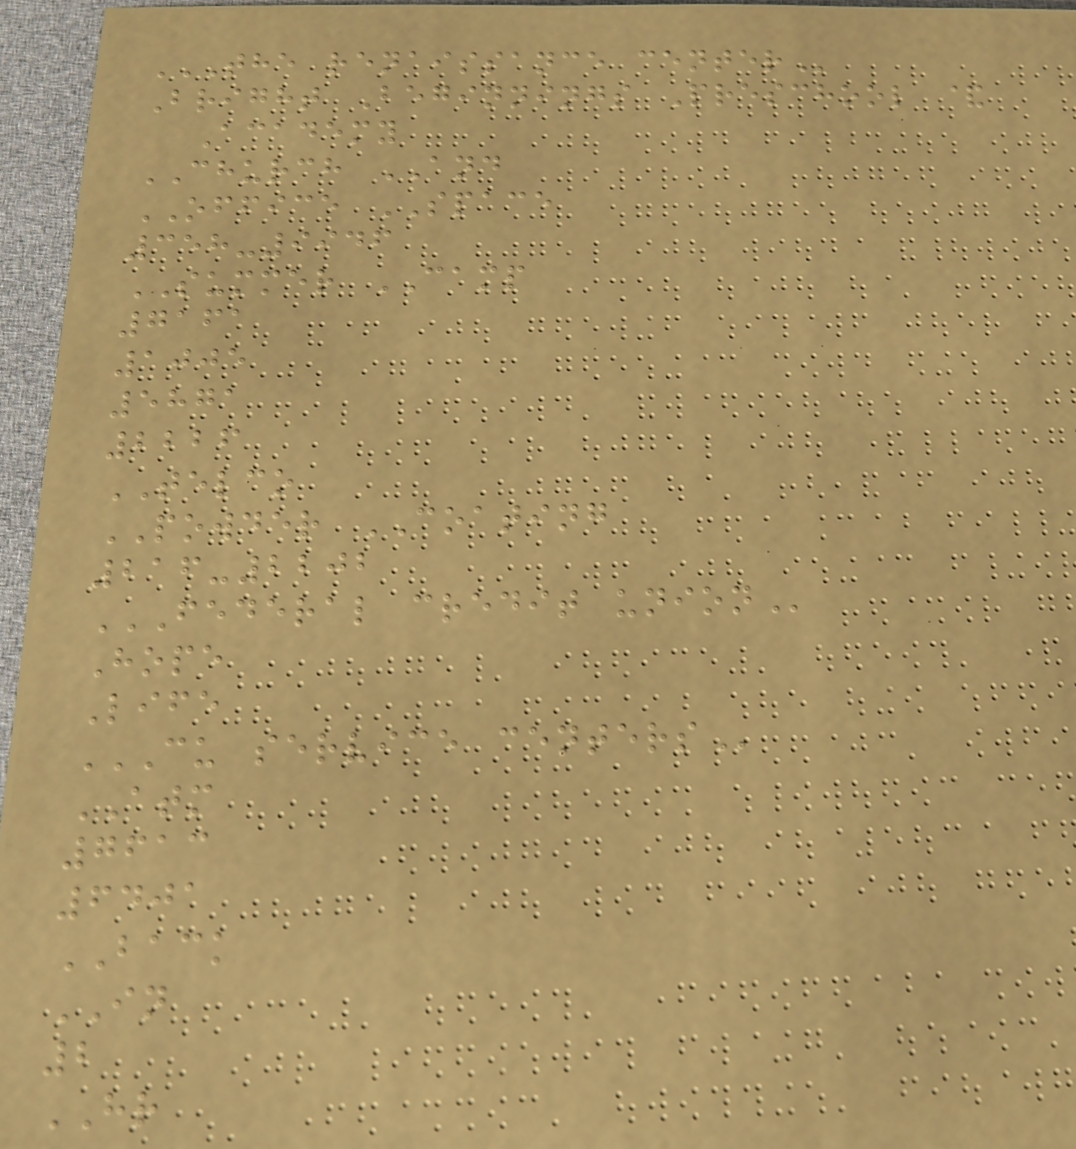THE RENAISSANCE CENTER
Bright Beginnings Preschool &
Academy
CHURCH AND
OFFICE SPACE
358-9946
SUMMER CAMP
7161
1005
5871
2226
TELCO
POWDER COATING
216-2202
FEDERAL CREDIT UNION
Hope
Life
CU SERVICE CENTERS
ATM
7613
6401
BACK
IN
2
HR
